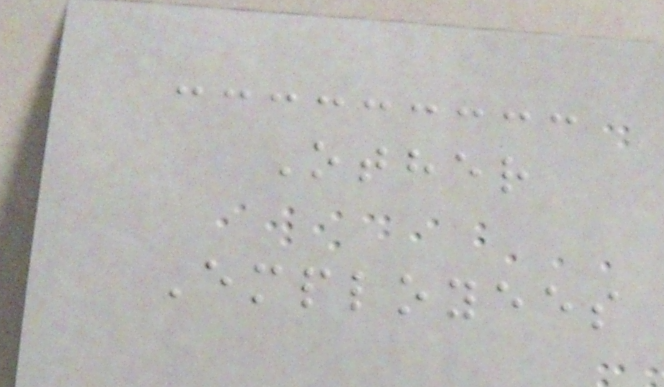Other
Employees
